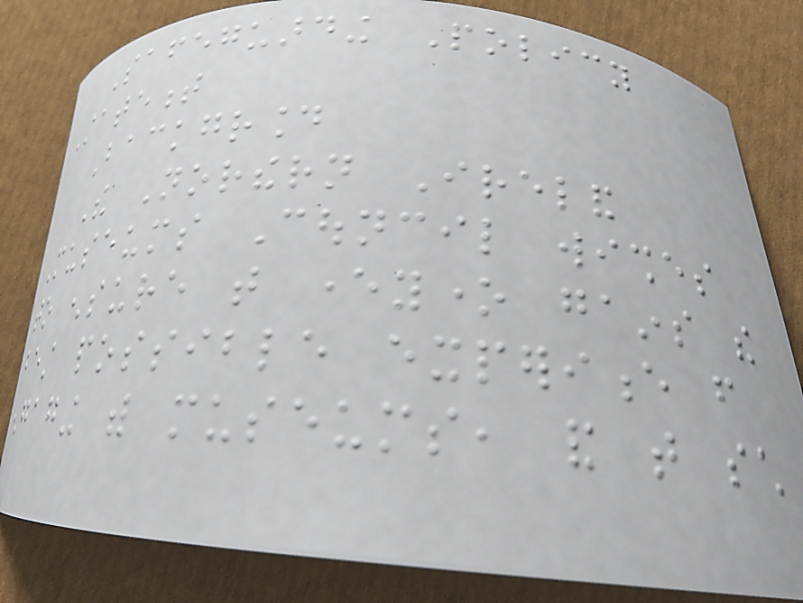Safeguarding Policy
Statement
Background
The Northern Ireland
Museums Council wishes
to ensure that everyone gains the
best possible experience from
engaging with museums, and that such
